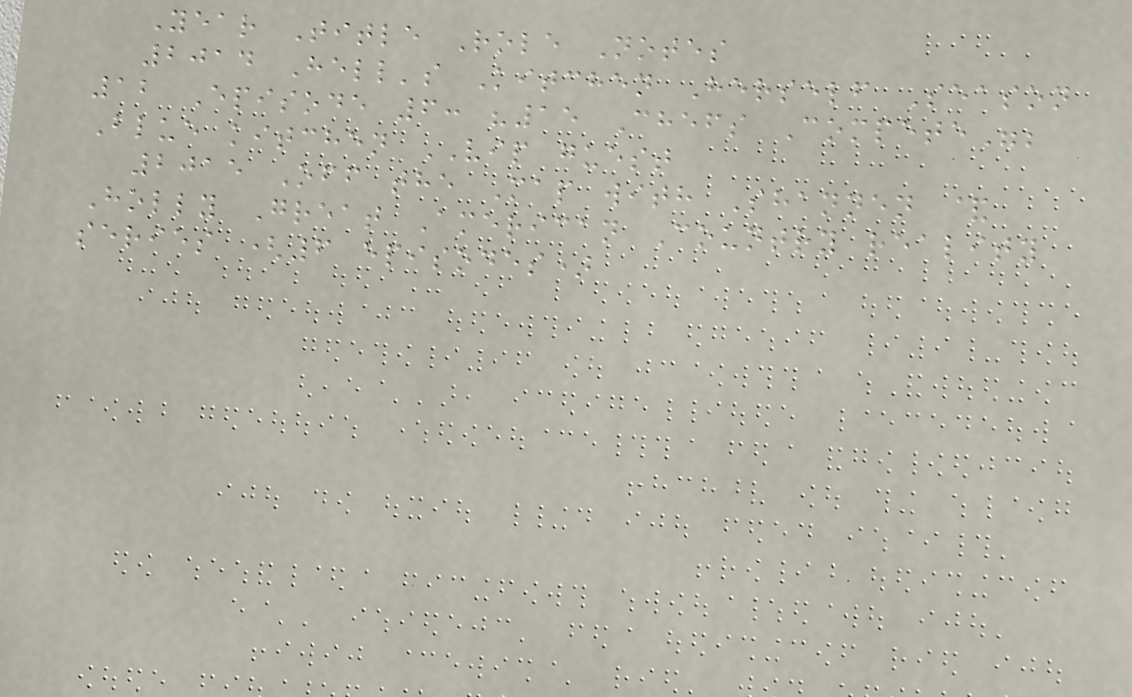Year Title Role Notes
2014 Hell's Kitchen Herself Season
12 Episode 6: "15 Chefs Compete";
Blue kitchen VIP guest
2015 Off the Map with Shannen &
Holly Great American Country reality
series (6 episodes)
